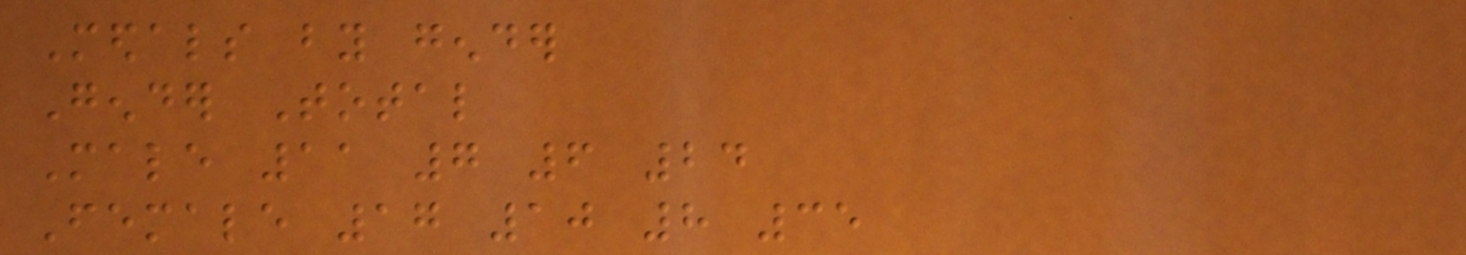Medals by gender
Gender Total
Male 11 7 6 24
Female 17 10 8 35
